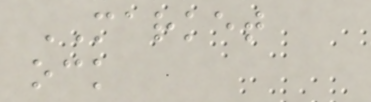MARKET
ock
